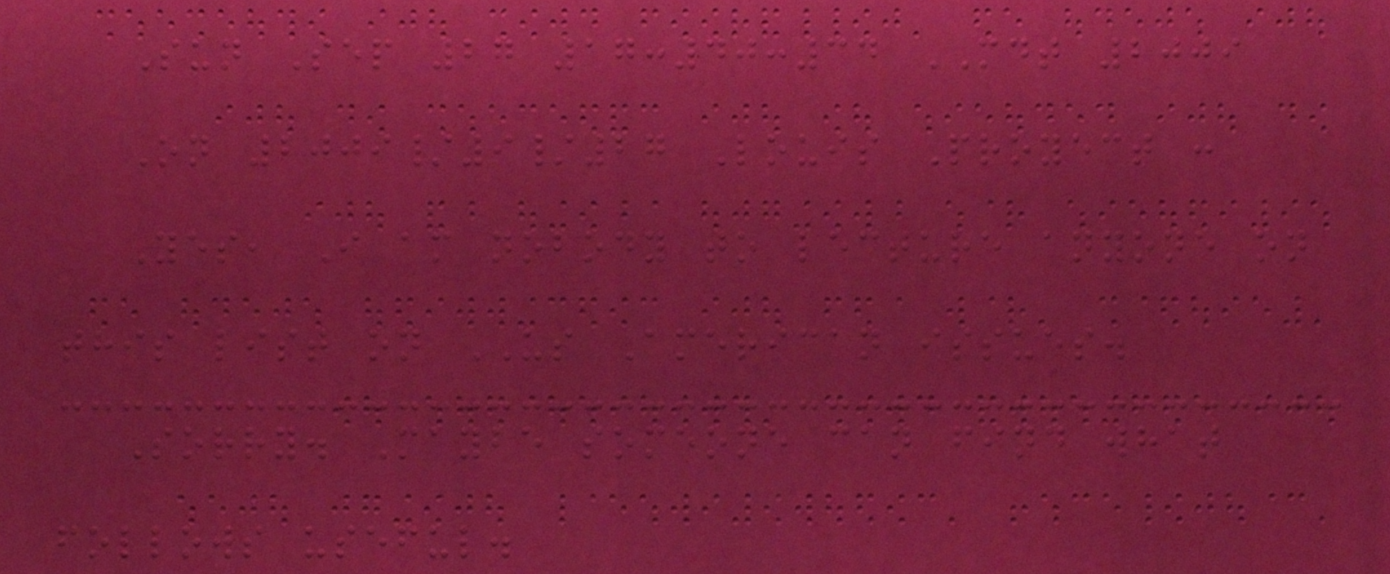Sun Sep 27 17:40:34 MDT 2009
On 2009/9/27 Louis Proyect :
Yes, I am nobody to lecture anyone on
this list on US American issues.
Sorry. Maybe someone can find what
follows useful.
